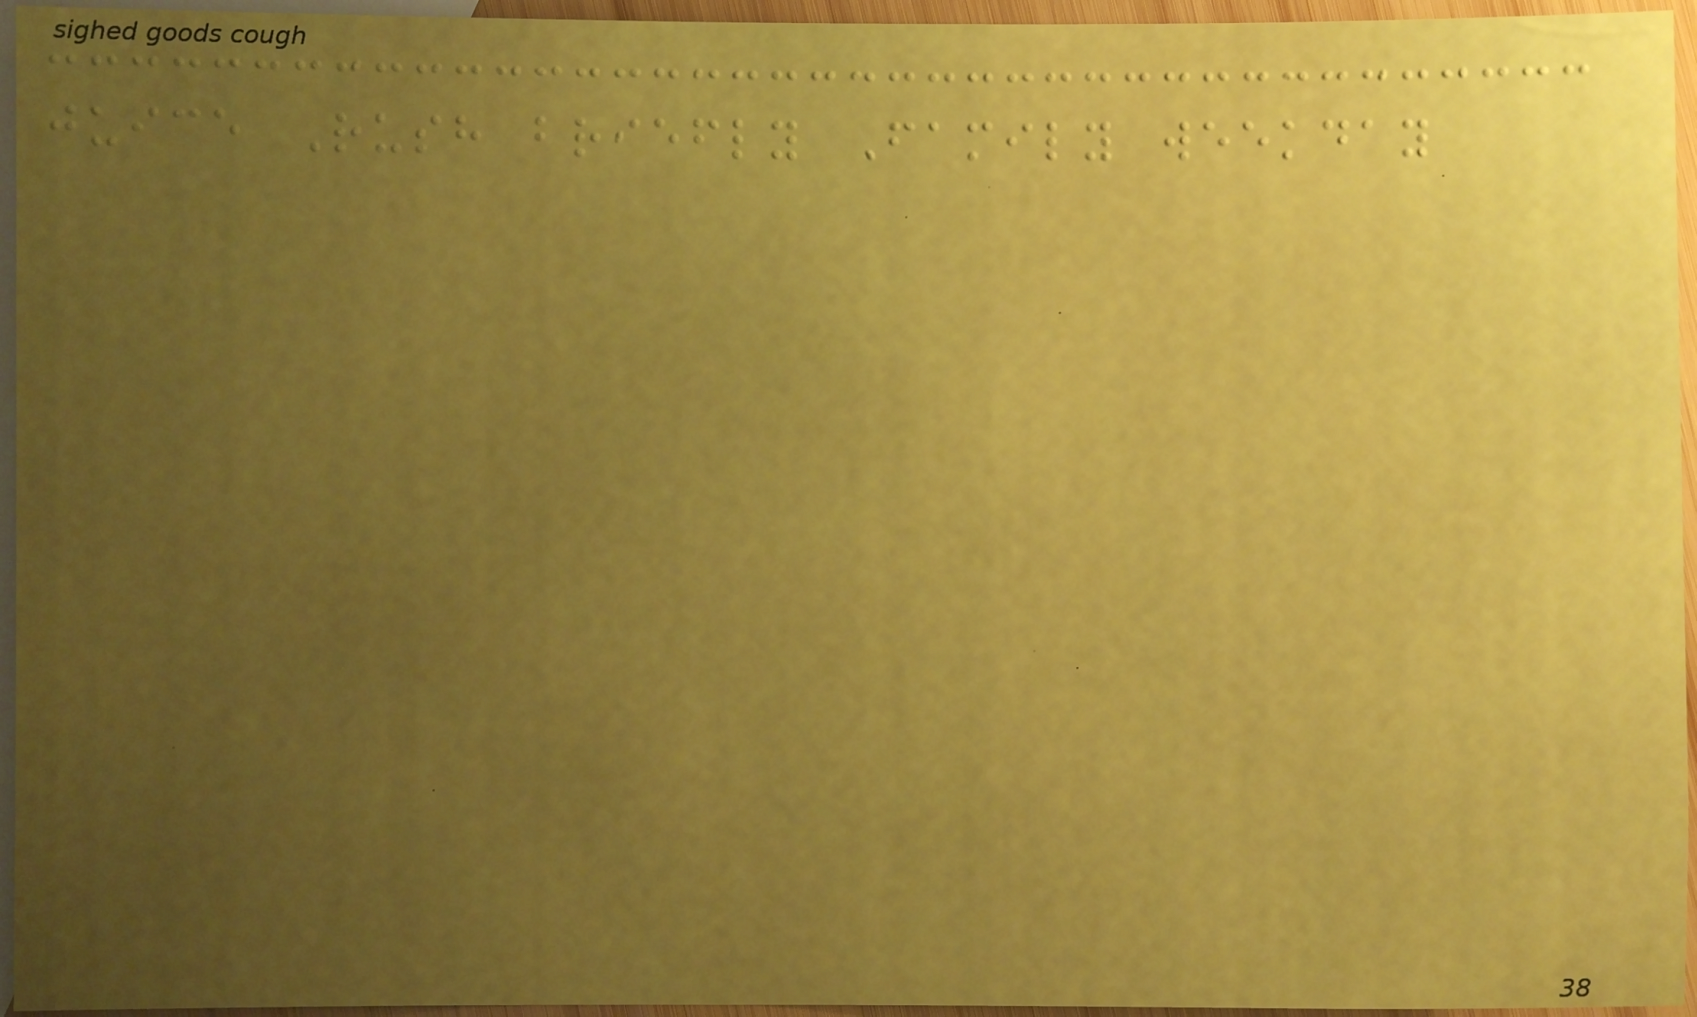juice Rush briefly Family weekday
